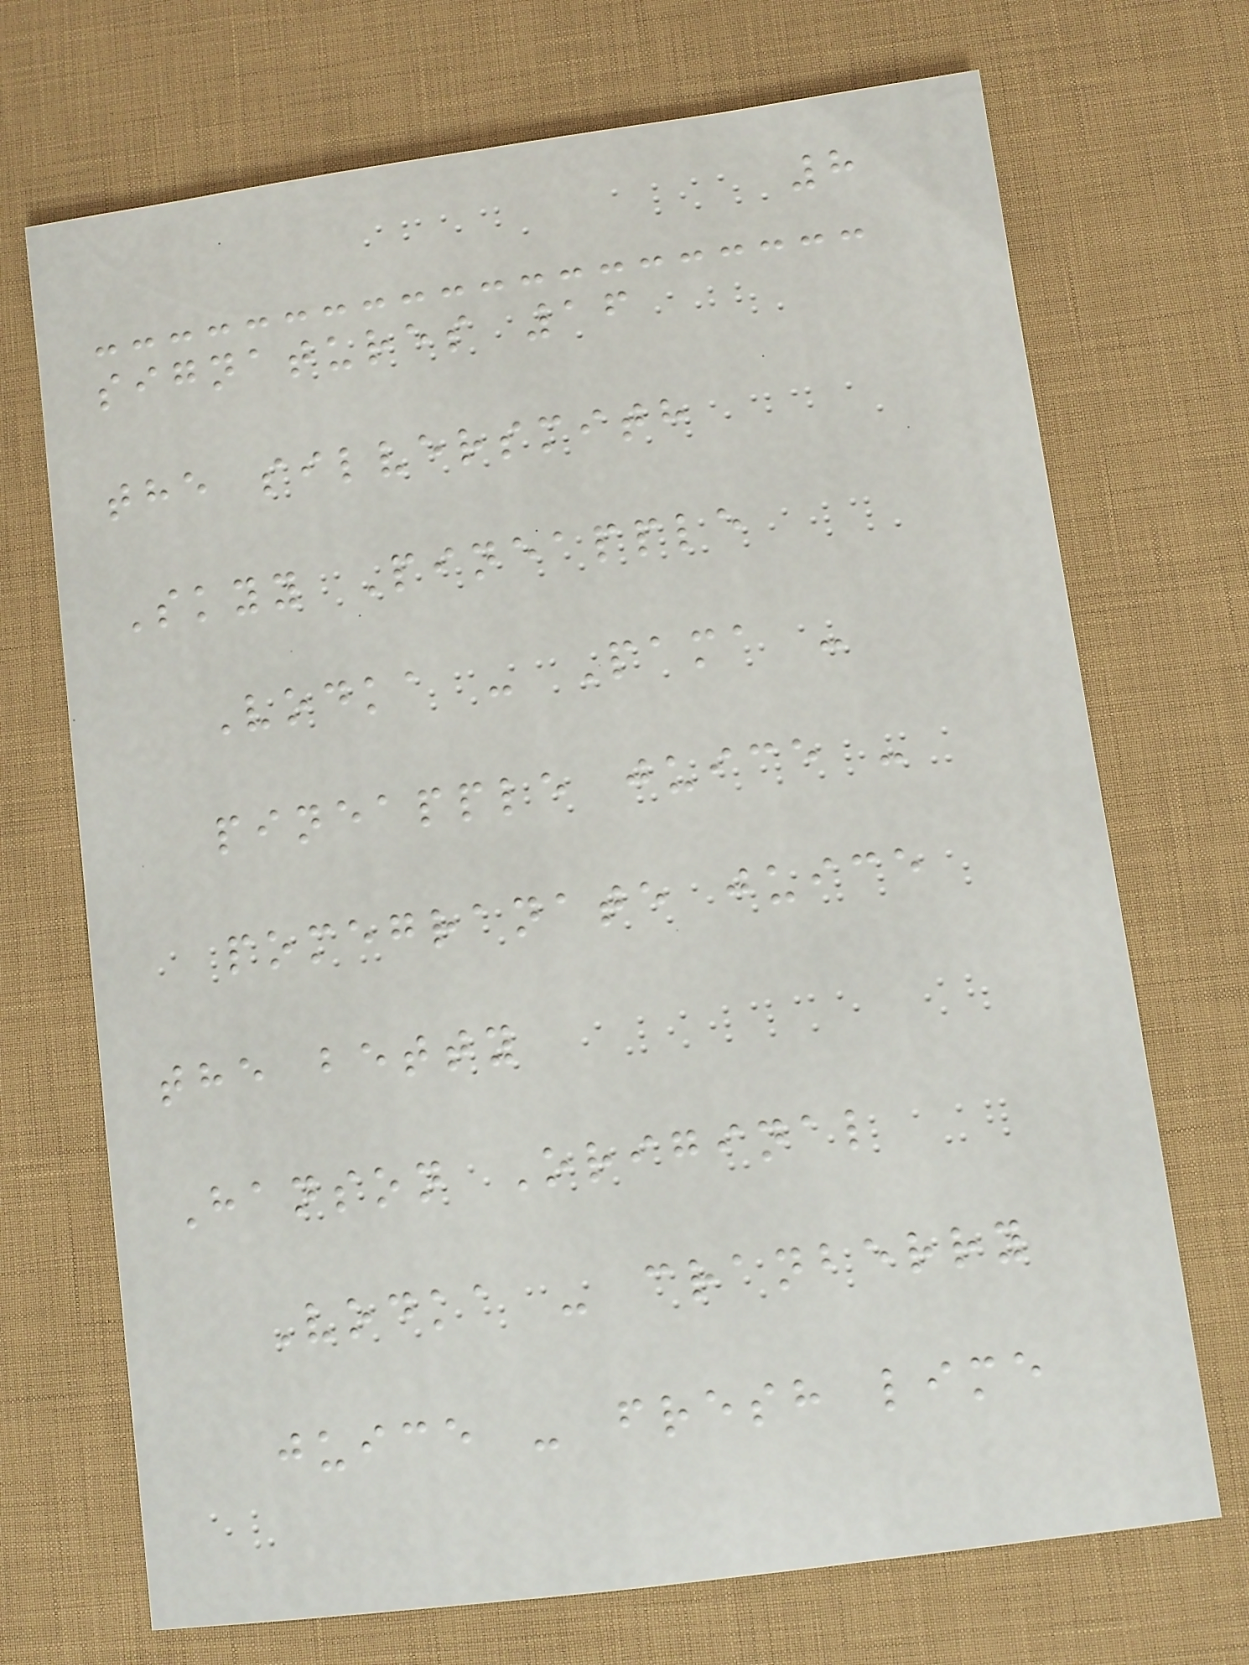8
signatures 16
the silversmith
Skyy Pineapple
Vodka - Pama -
pineapple juice -
pomegranate juice
the betty
Hanson Original
Vodka - cranberry
juice - fresh lime
